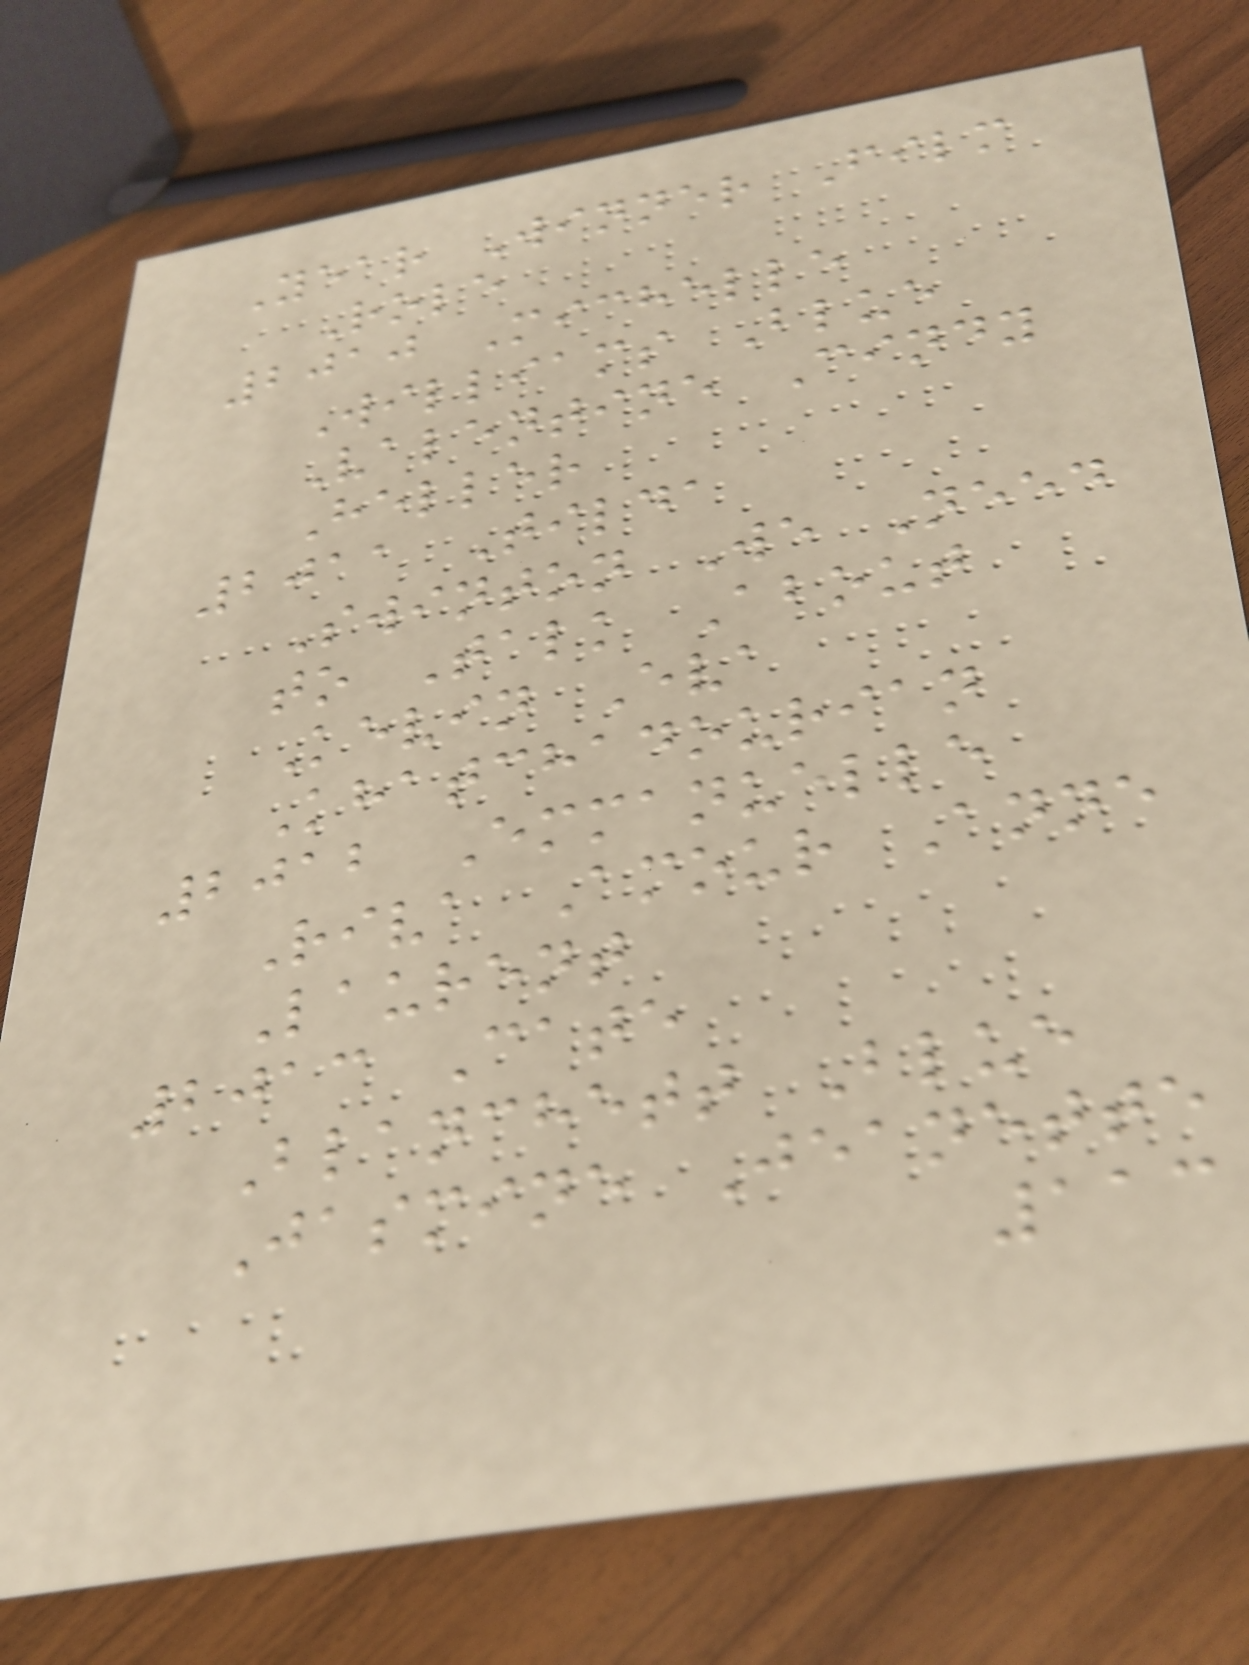Year Winner Film
Role
2010 Michelle
Williams Blue
Valentine Cindy
Heller
2011 Tilda
Swinton We Need
to Talk About
Kevin Eva
Khatchadourian
2012 Emmanuelle
Riva Amour Anne
Laurent
2013 Cate
Blanchett Blue
Jasmine Jeanette
113
